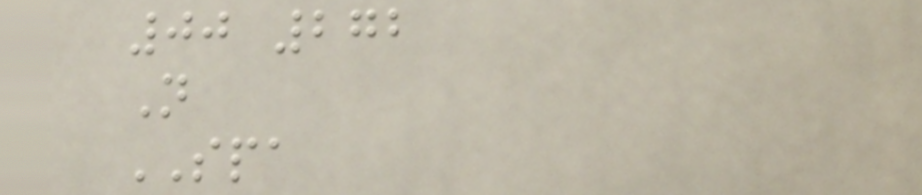00 272
N
SPA
